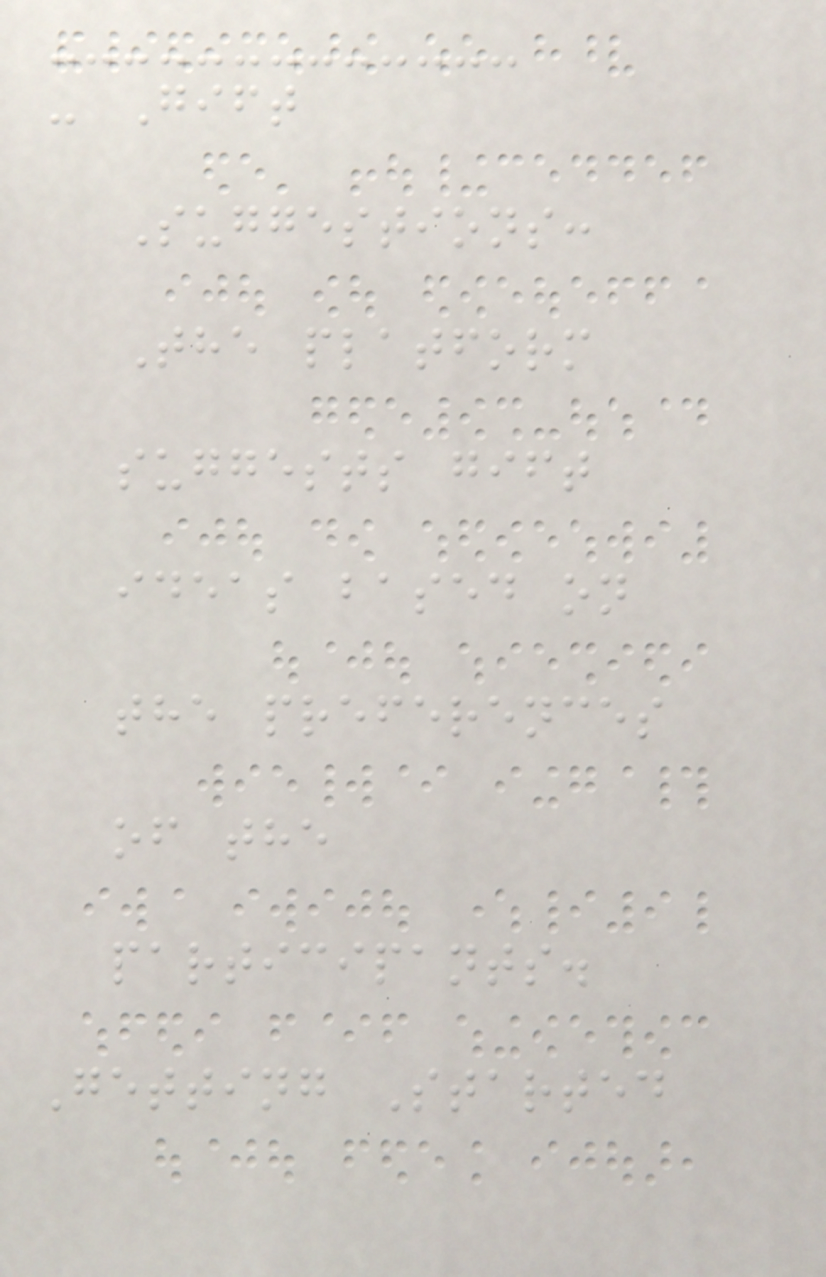- Gift
Suggestions:
The platform
suggests gift
ideas based on
the preferences
of the
participants.
Getting Started
